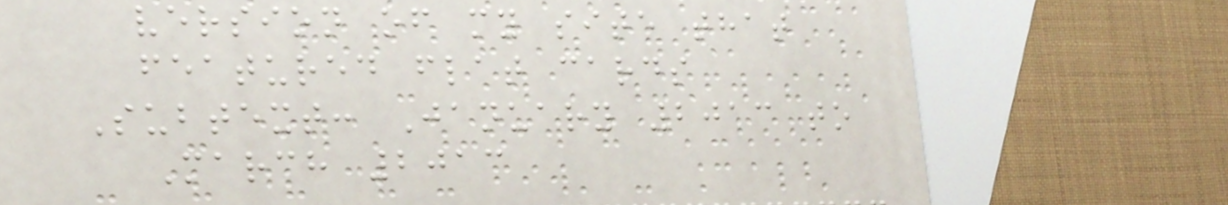version of my site that
featured flat cards
Subtext: January 2013 to
March 2013
